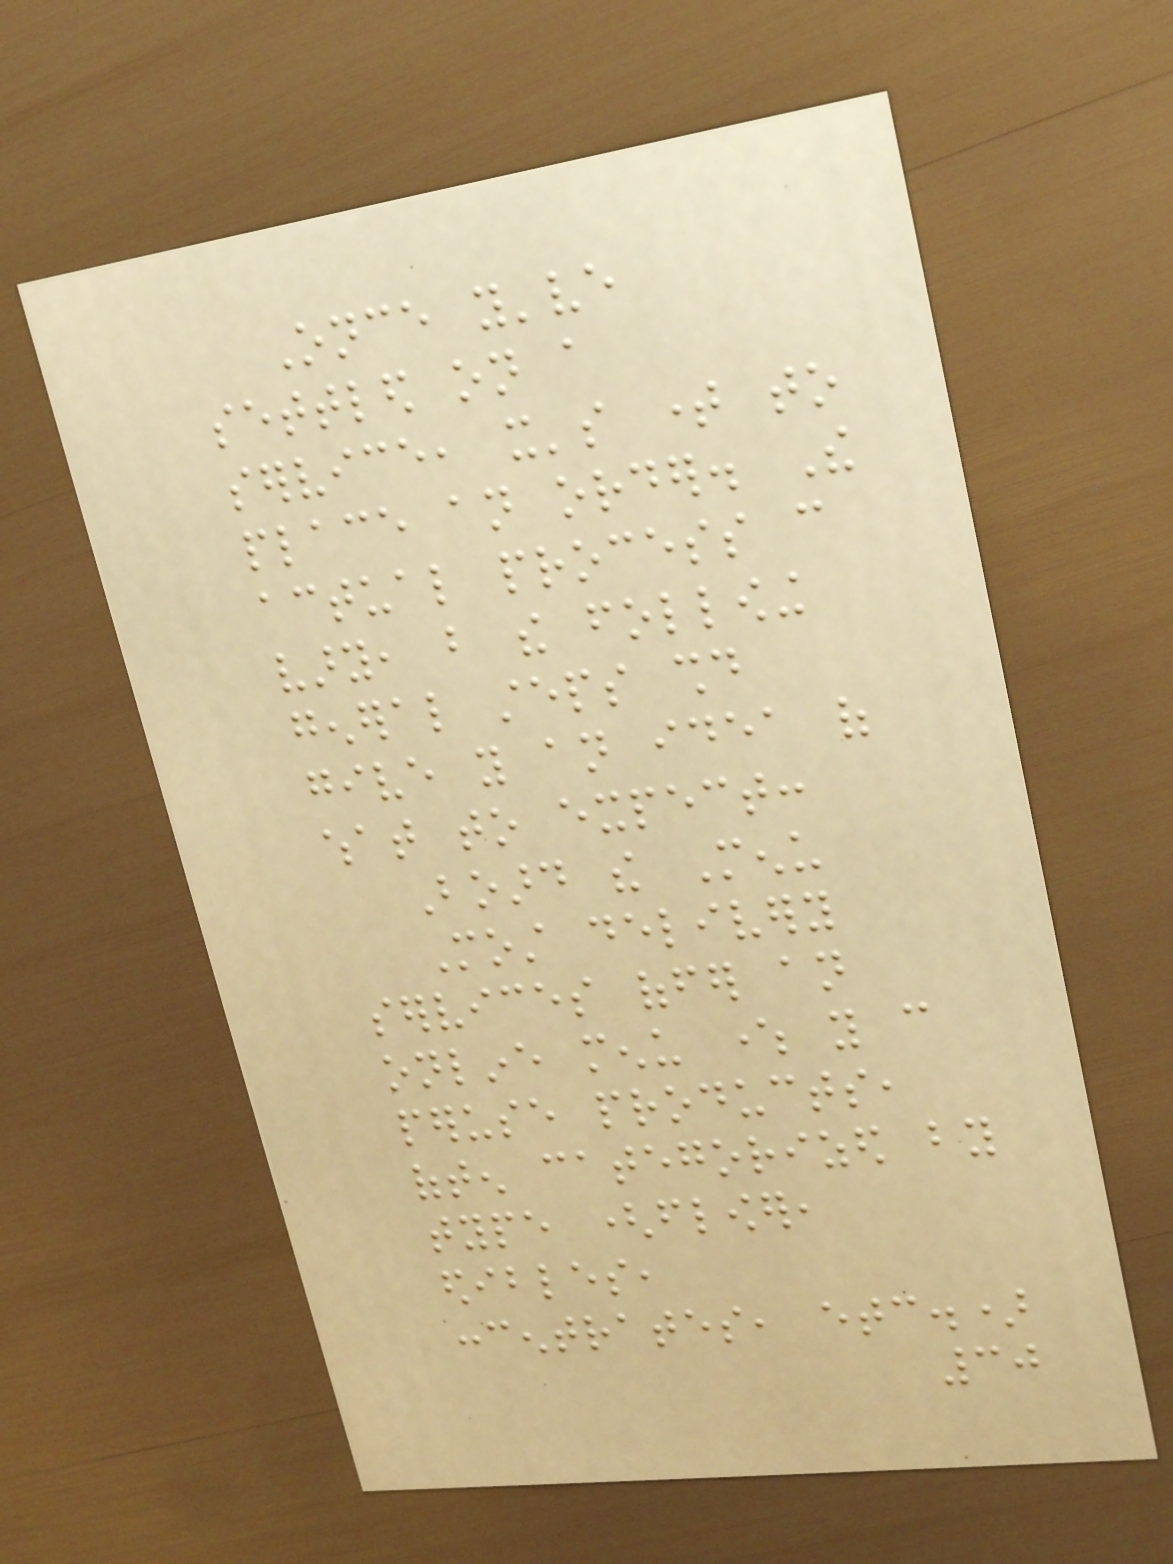Once you've
settled on a
service, it's time to
place an order. The
actual process can
vary, but the following
general steps should
give you an idea of
what to expect:
Board the Menu
Most delivery
services offer an
online menu where you can
peruse products,
often categorized by
type (flower,
edibles,
concentrates, etc.)
30
